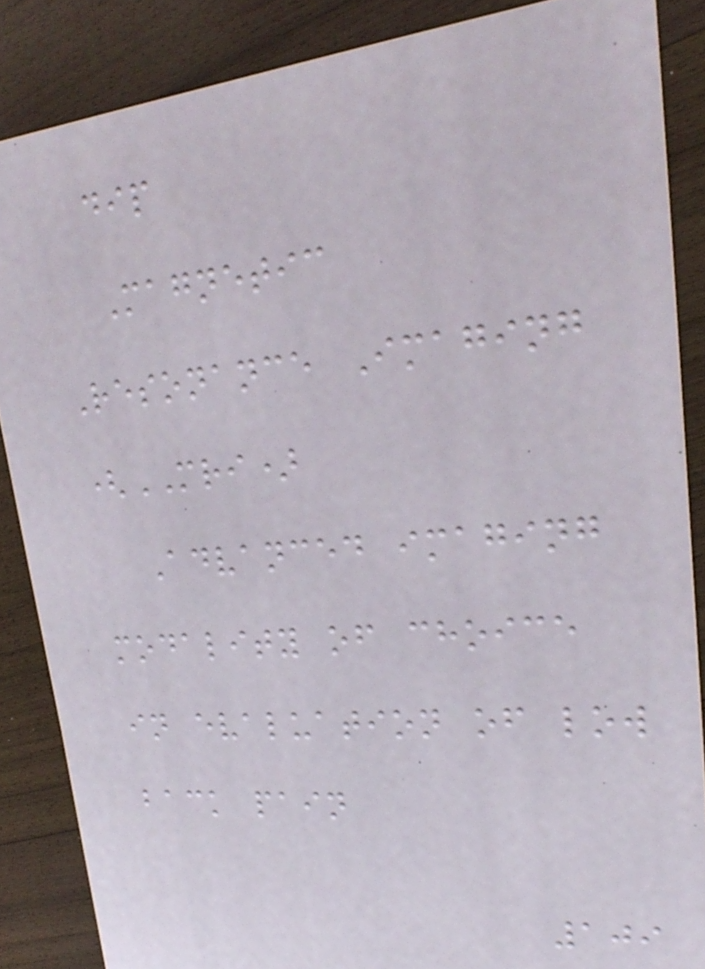dip
Magnetic
Resonance Imaging
(MRI)
Advanced imaging
modality of choice
in evaluation of low
back pain
109
